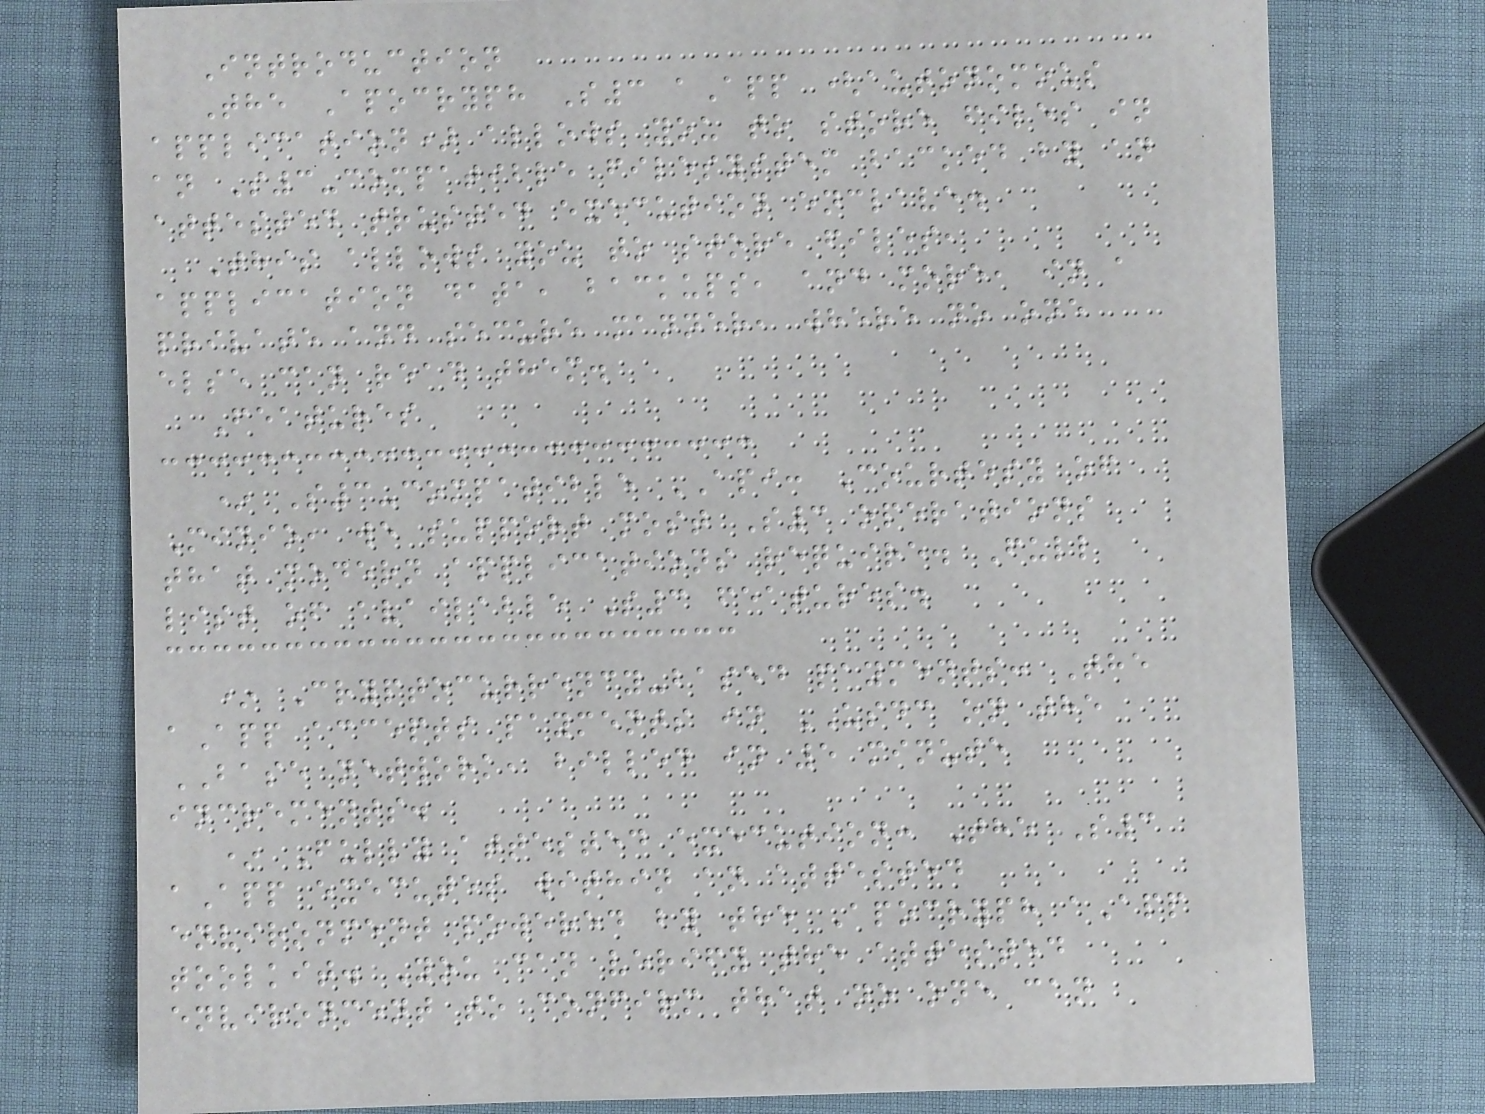Introduction
The Apocryph S3 aApp (autonomous
application) allows you to store files in
an S3-compatible filesystem backed by an
attested trusted execution enclave.
This allows you to store files,
application data, backups, and more, in a
private and secure manner, where no one
else can read them.
Features
* S3-compatible API: Courtesy of
Minio, we support most S3 operations
that modern applications require. Full
list of available S3 features.
* Cryptocurrency-based payments: The
aApp accepts payments in USDC on the
BASE network, billed in 5 minute
increments.
* Fully attested execution: The S3
aApp executes within an attested
environment powered by the Apocryph aApp
toolkit. You can verify the attested
environment to confirm that no one can
